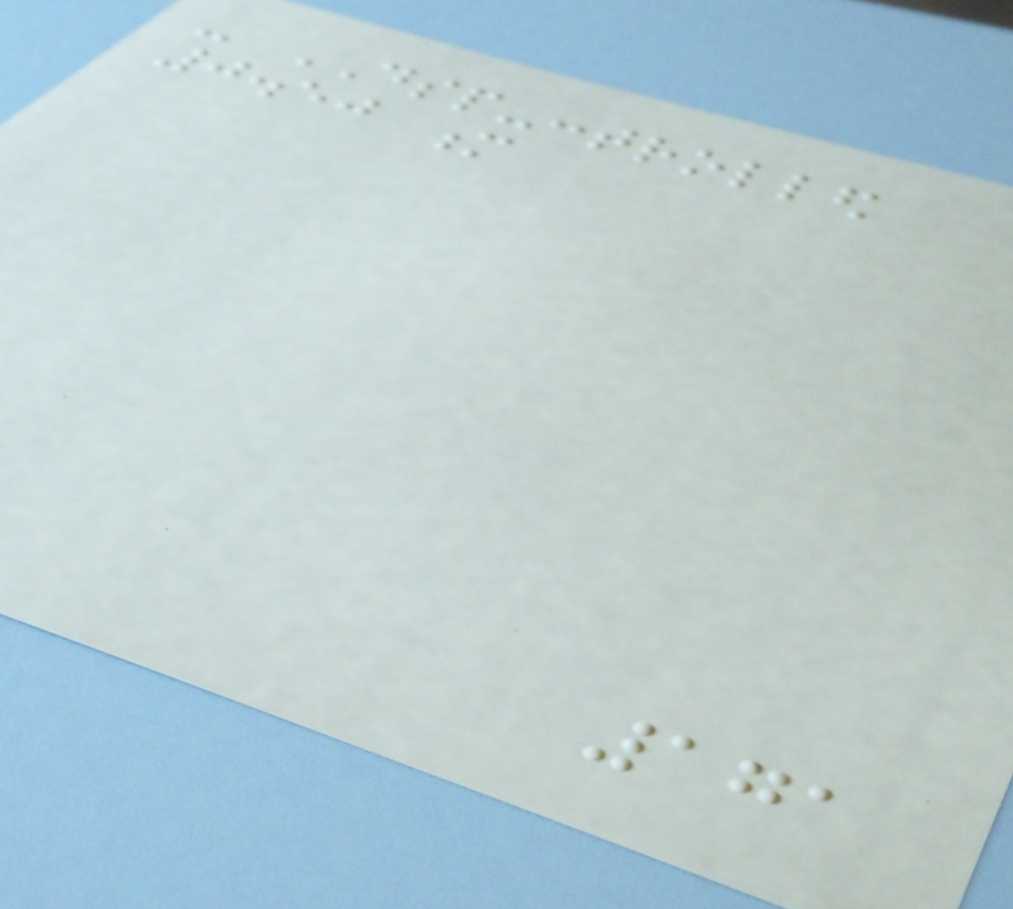- DSP-controlled
0.50 m
171
